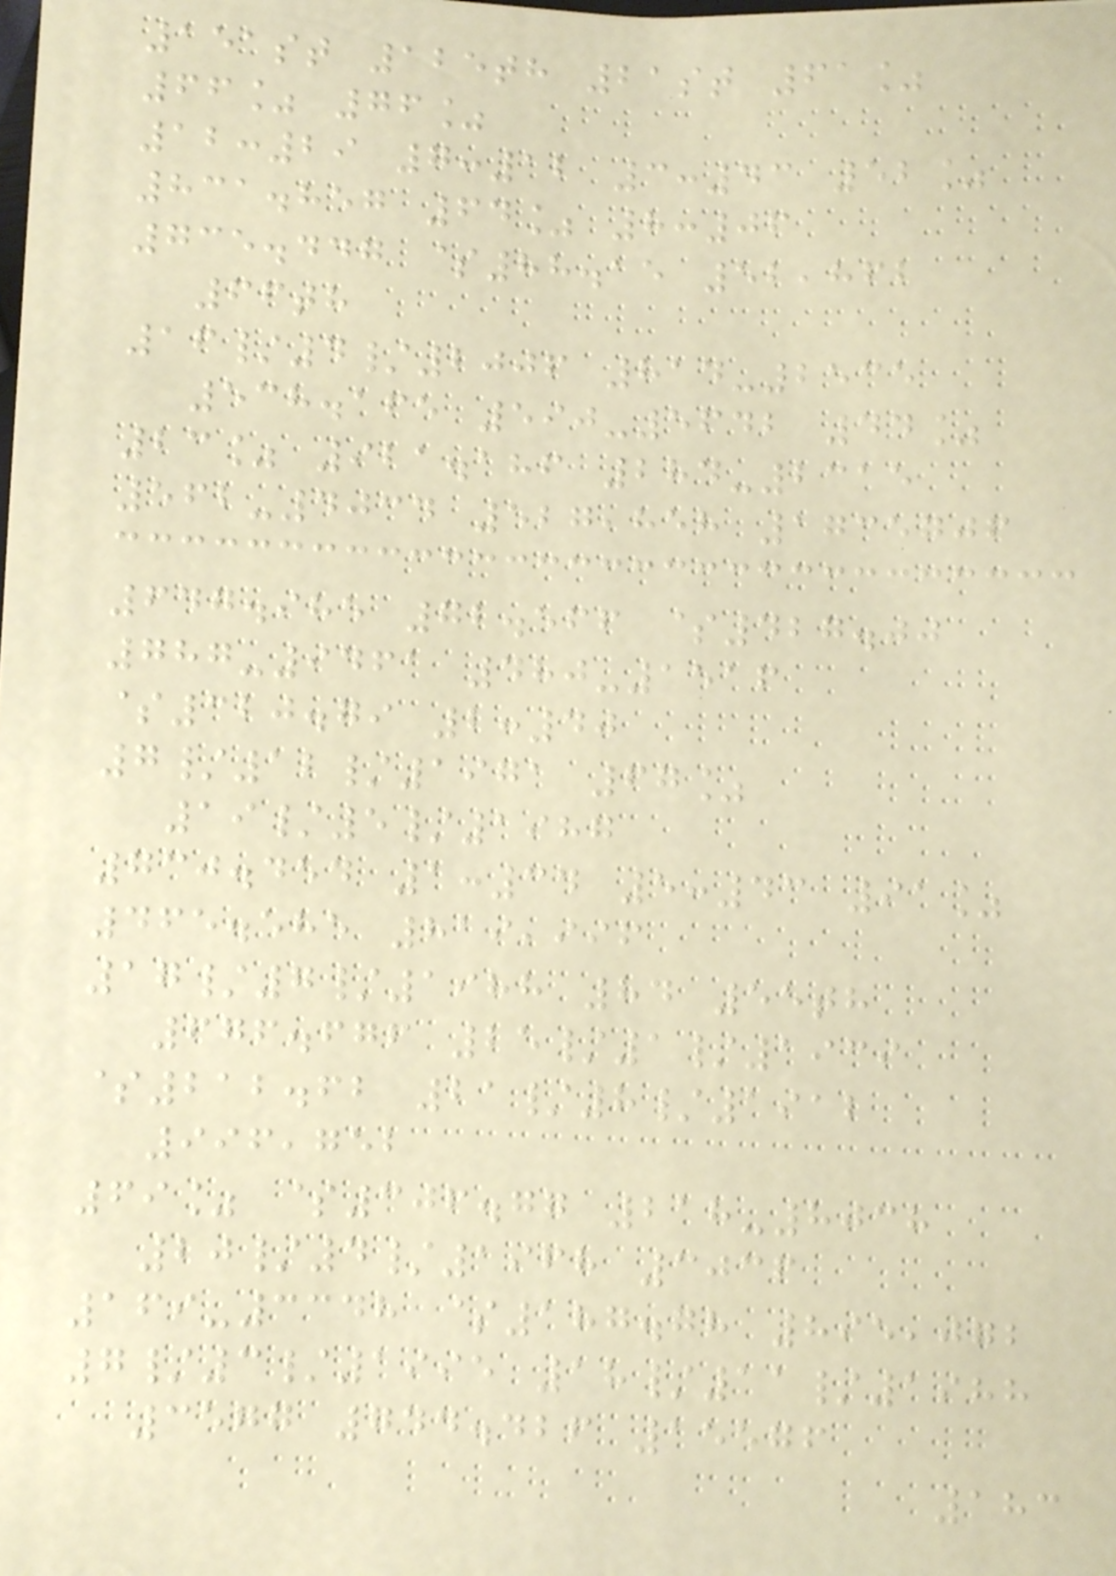151st 125th 21st 61%
66% 76%
12:29 7:12 3:43 52%
831.857 64% 8:06
735.447 $88.15 52,862
66th
16/4/2006 814-2535
538.165 590-5642 44%
23% 921.186 284-2315
562-4034 527,858 1735706
647.985 72.566 $427.00
787-9461 480-1516
$320.79 2:40
7/12/1971 67%
19/5/1987
730.454 1:34 5:43 91%
465.585 819,996
17/7/1988 84 55th
676.676 25/1/1939
$212.62 21/8/1912
996,752
69% $306.77 218-8038
20/4/1968 3036
169-3348 $187.78 895,072
7/3/1995 18/11/1988
3577 744.426 15576
183
